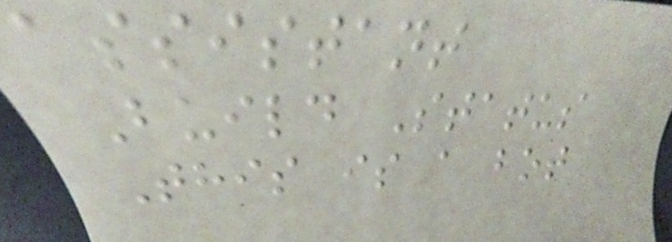assistant
Build Status
This is a bot
